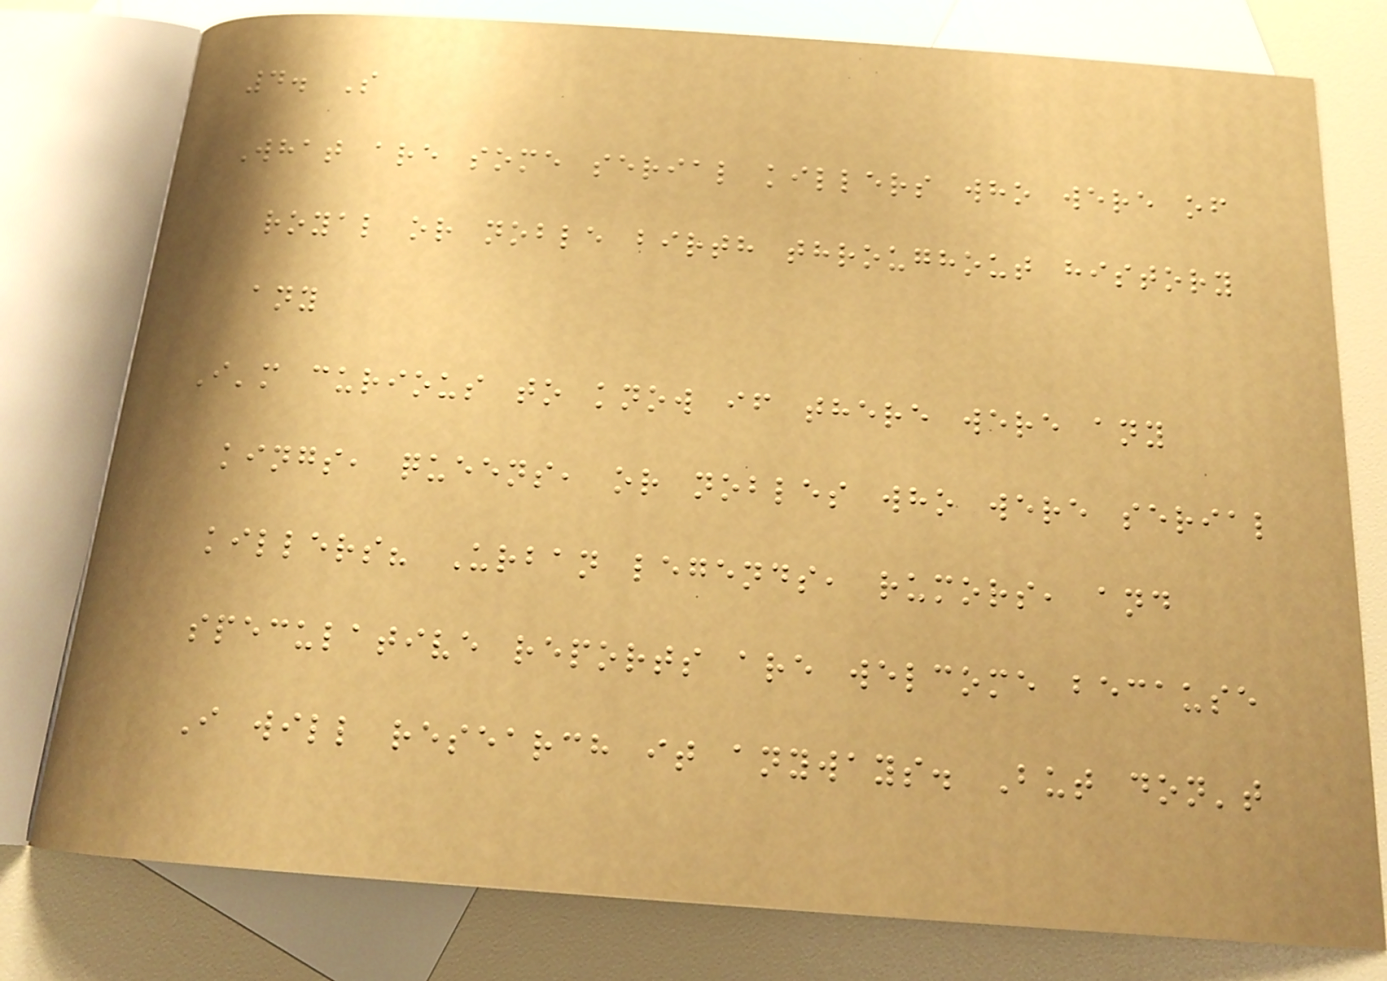4. S
What are some serial killers who were of
royal or noble birth throughout history
any
I'm curious to know if there were any
kings, queens, or nobles who were serial
killers? Urban legends, rumors, and
speculative reports are welcome because
I will research it anyways. But don't
